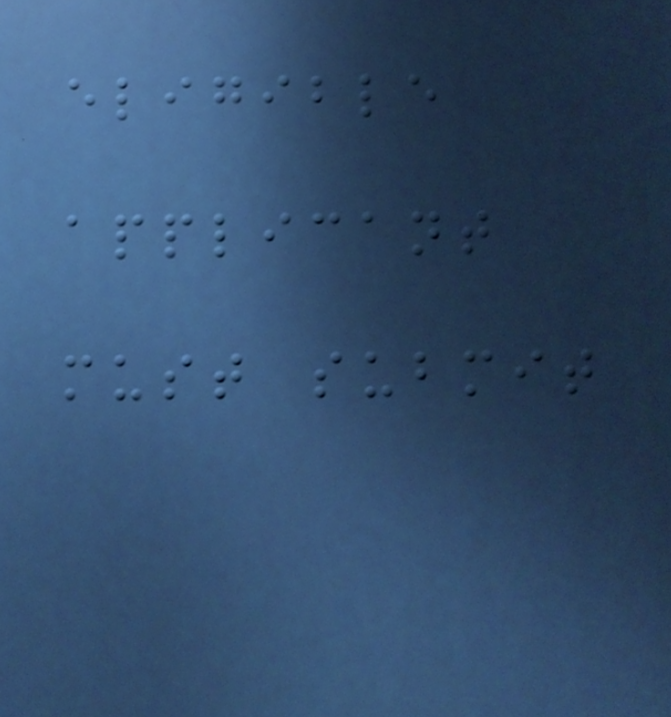eligible
applicant
must submit
